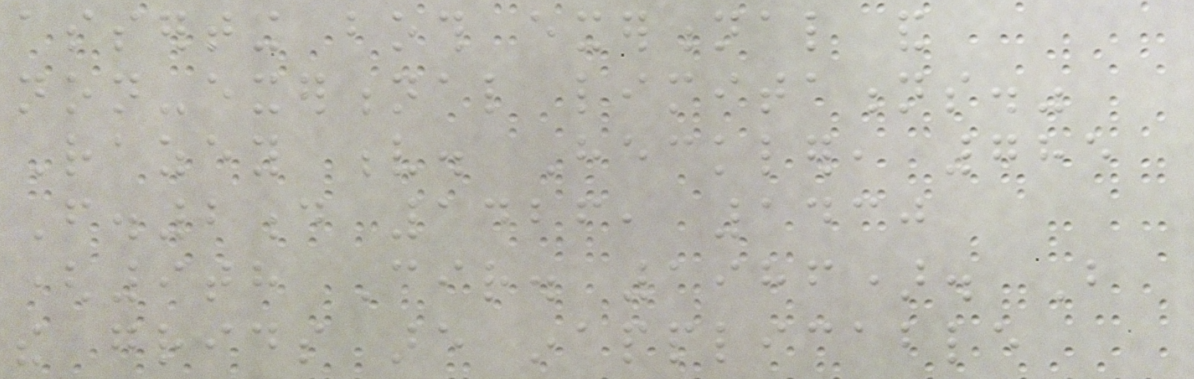asserting both exertional and
non-exertional limitations."
Razey v. Heckler, 785
F.2d 1426, 1430
(9th Cir. 1986). But
the grids are inapplicable
